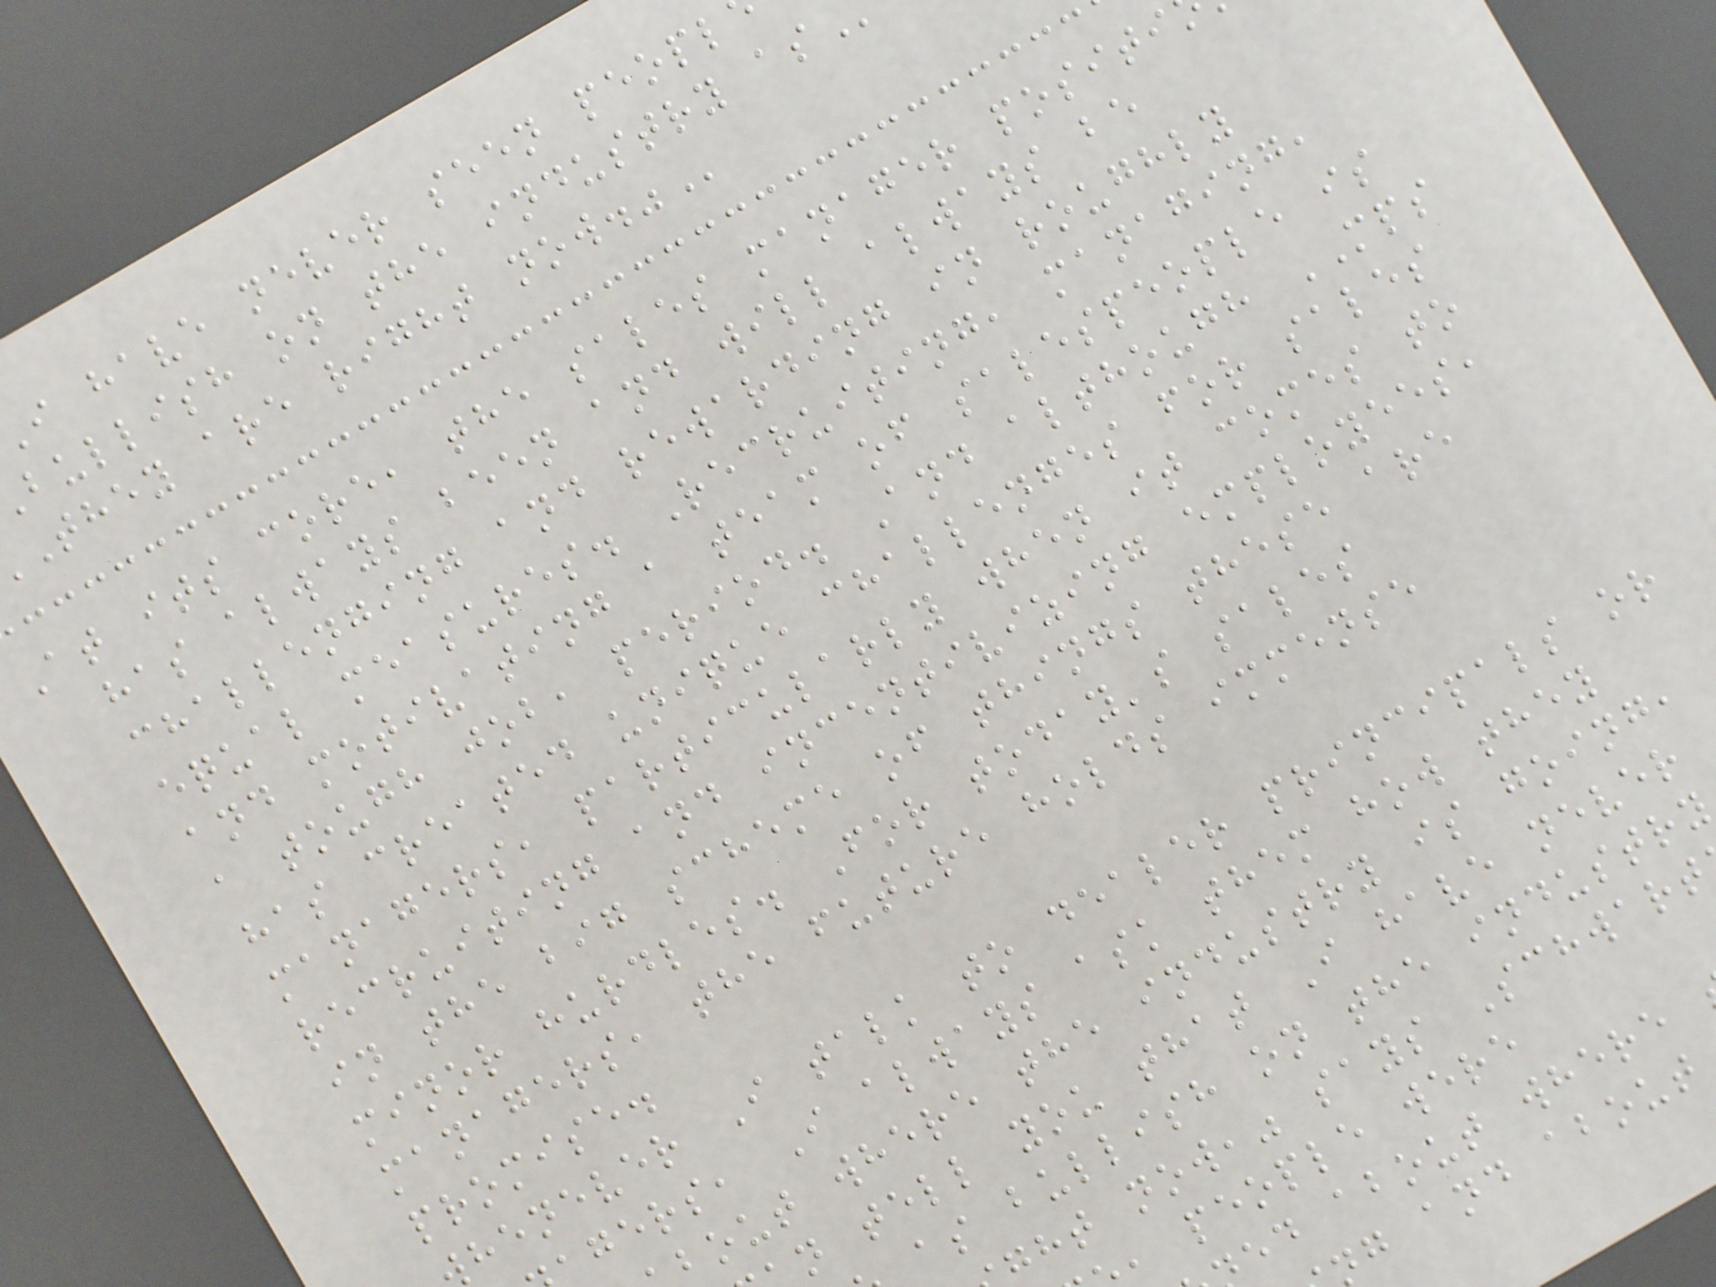i have never seen
bullish on the industry
they are right
At its core, the sales manager positi
has always been and will always be
challenging and rewarding in roughly
equal measures. Recruiting, managing,
and motivating a team of salespeople is
a tough job, period. And although MPS
has created unique challenges for sales
managers, particularly when it comes to
recruiting and incentivizing employees,
in the big scheme of things these are
minor hurdles. For today's sales
managers, the future holds immense
promise.
henever I talk to dealer principals or
gers, I always ask them how they
bout where the industry is going,
n tell you that I have never
as bullish on the industry
ght now," says Schwart
, people were
ed about where
g and about
